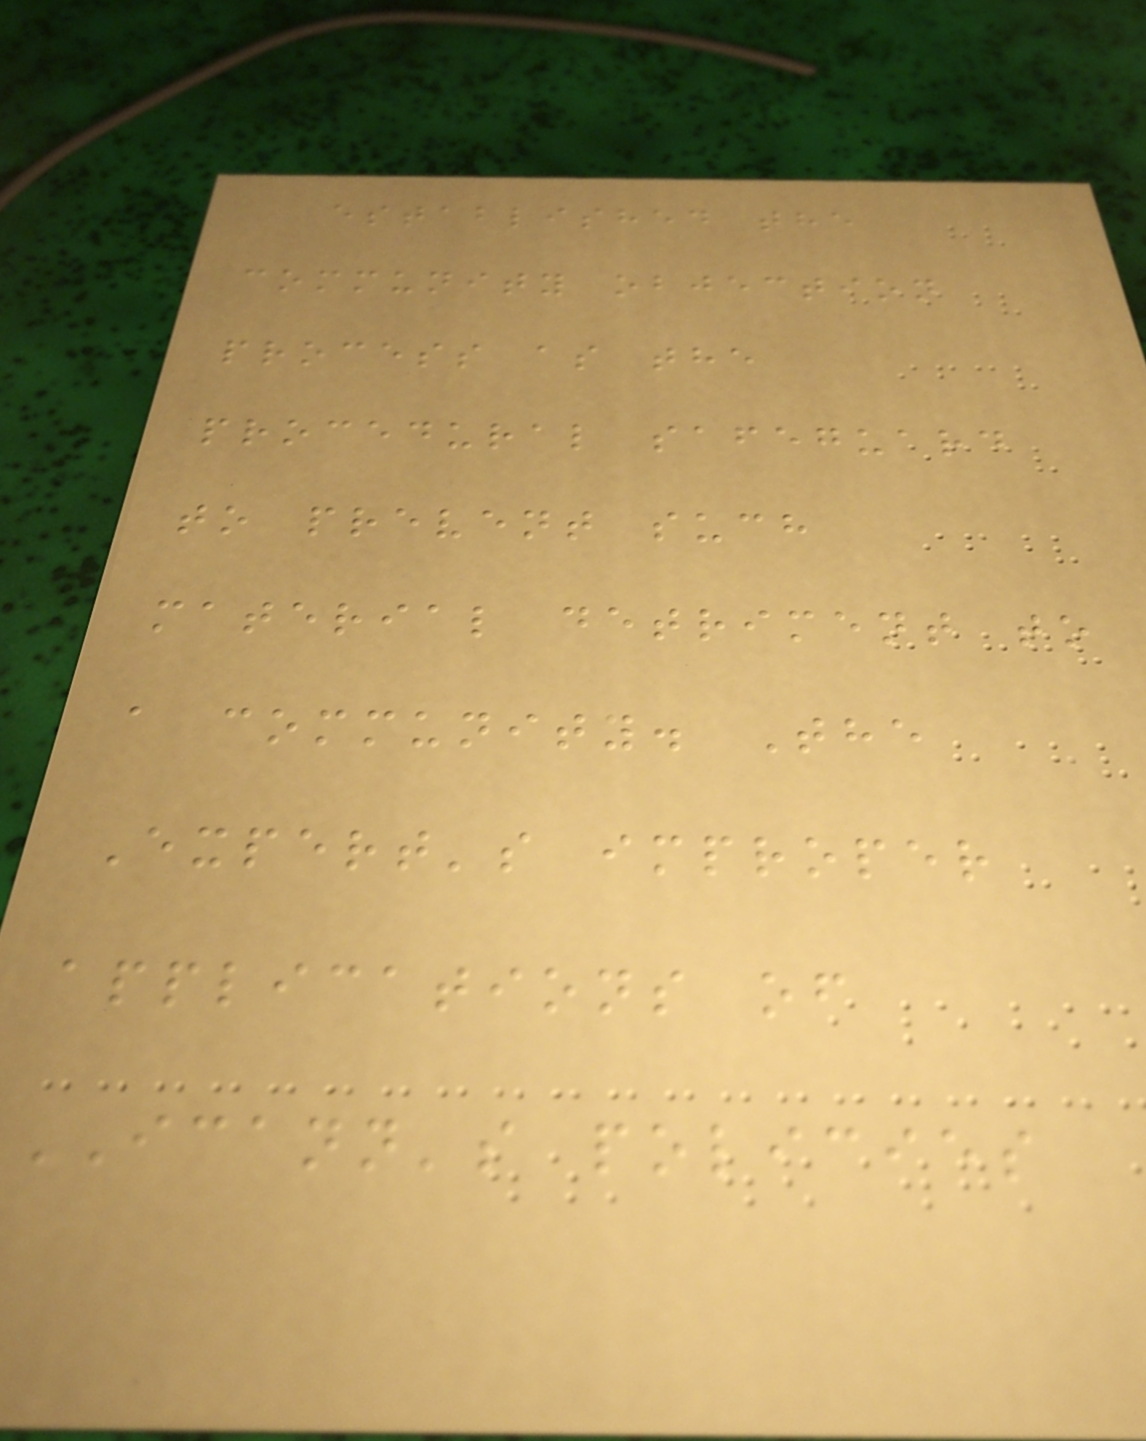established the
community objection
process as the
procedural safeguard
to prevent such
material detriment to
a community. The
Expert's improper
applications of
ICANN's policies
